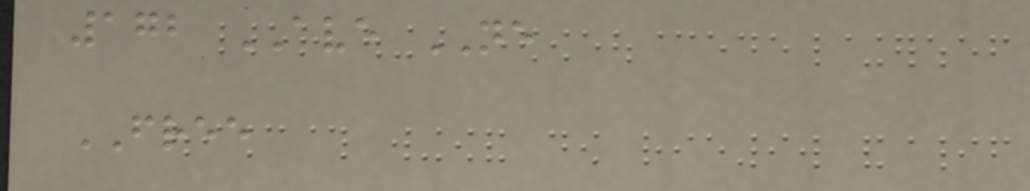172 AVE NE
FREE
